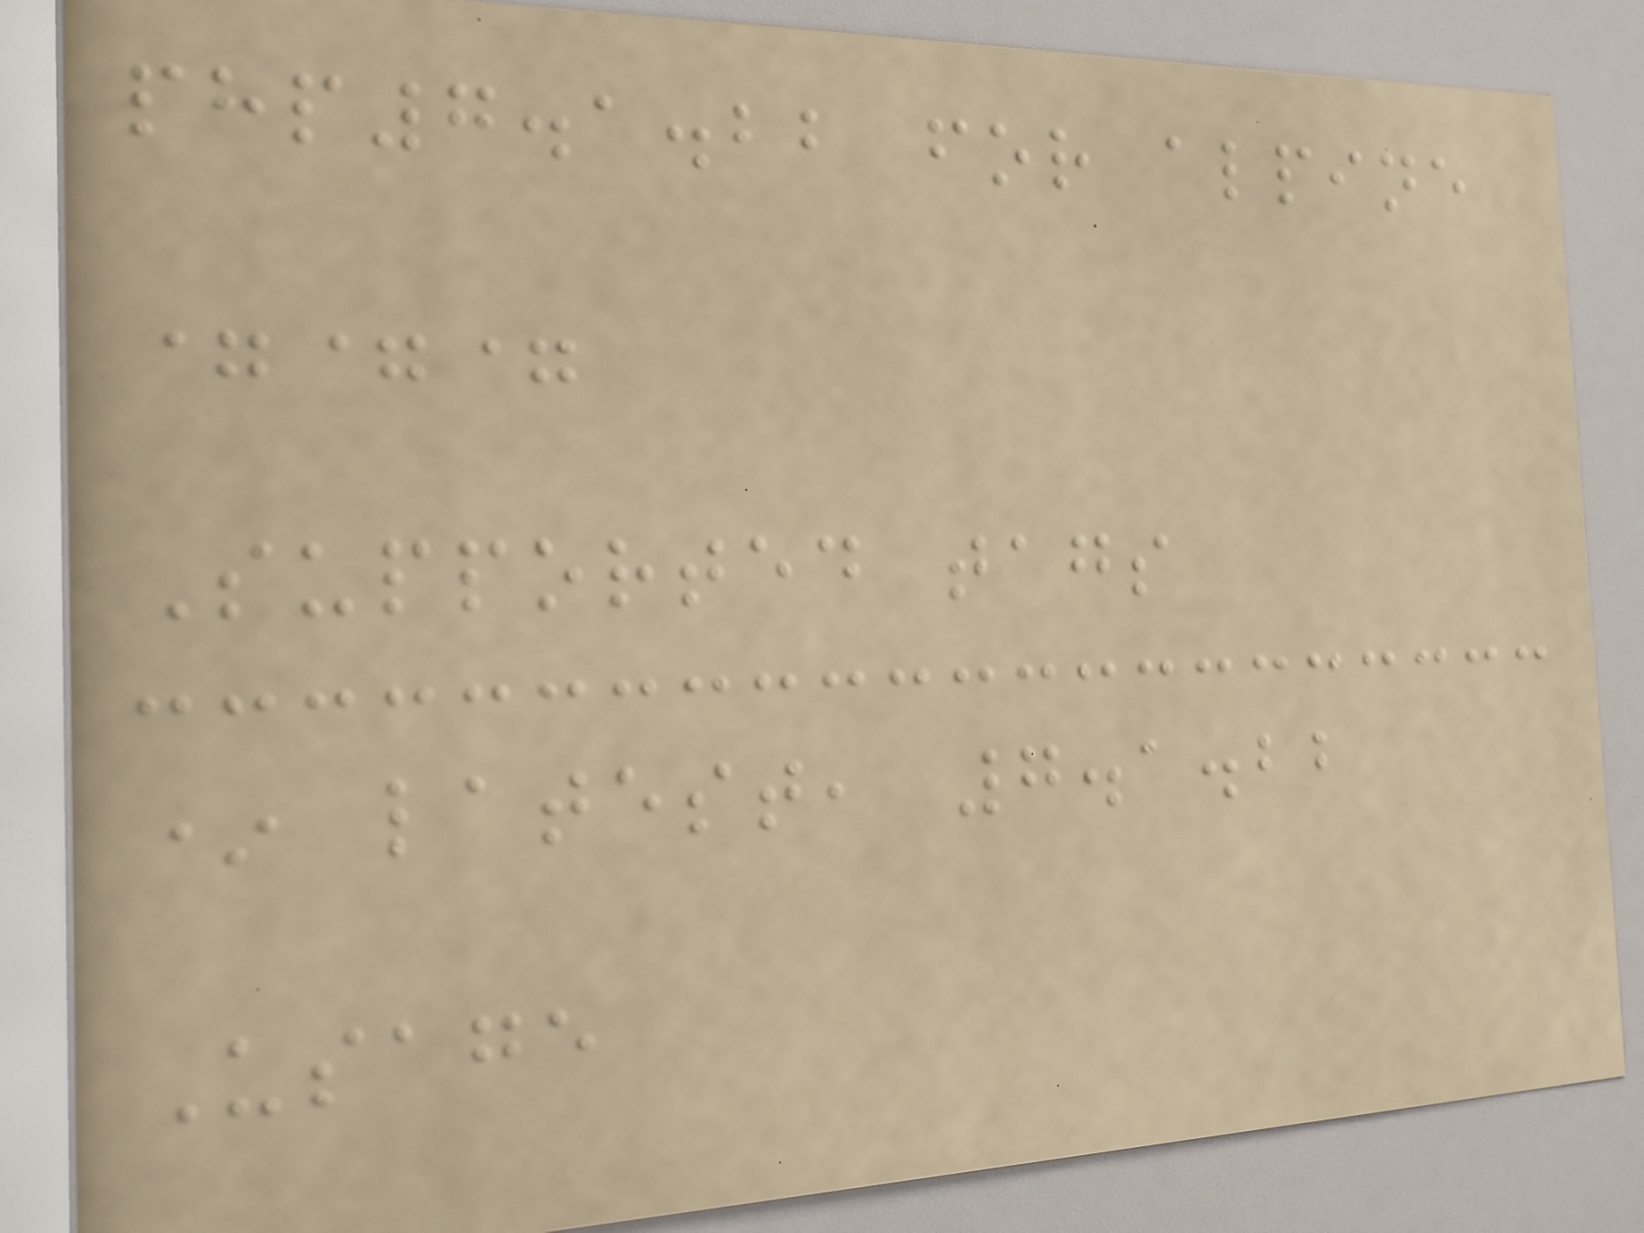php7.1.22 for alpine
===
Supported tags
* latest, 7.1.22
Usage
